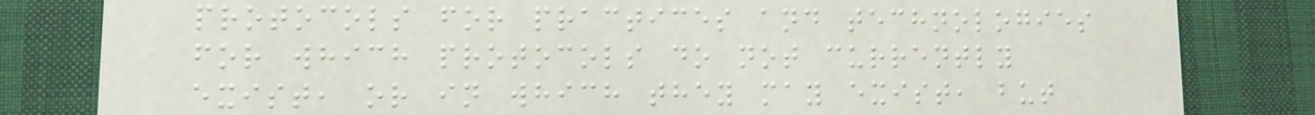protocols for practices and technologies
for which protocols do not currently
exist, or in which they may exist, but
